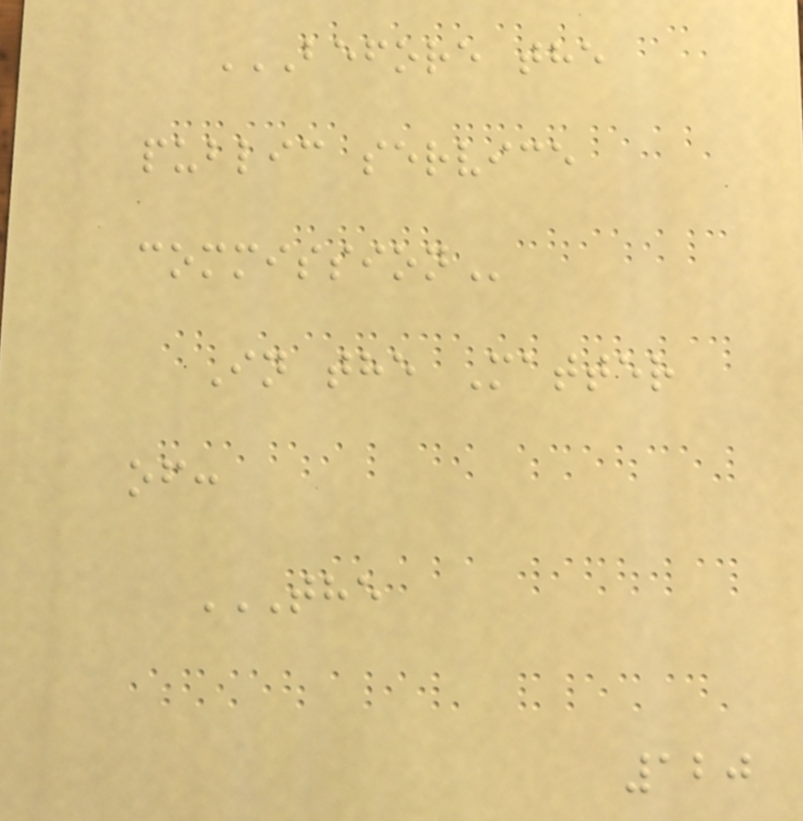BEFORE THE
PUBLIC SERVICE
COMMISSION
In the Matter
of:
THE
120
